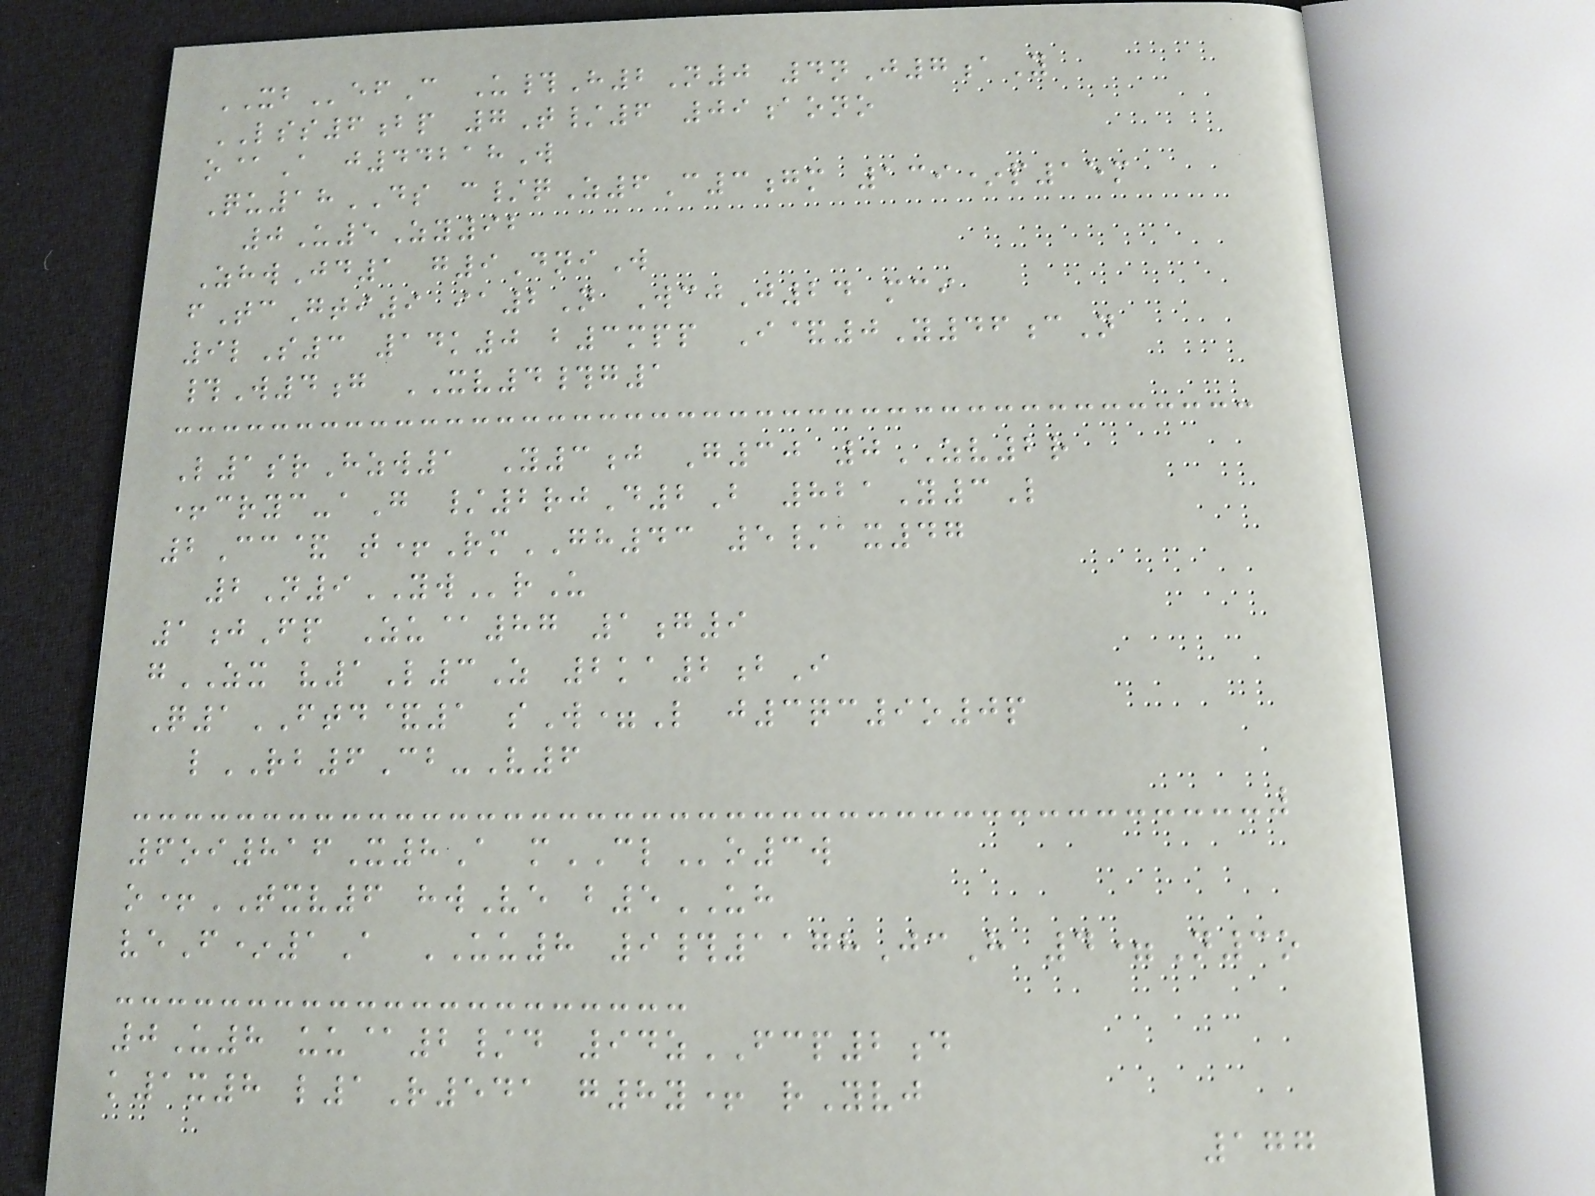XBefC U#H2N0 4nJ7aY
LSS6bp 7T/6 09aono
o@A j44218W
Qu18DS c/qZ6C3gm 139*p15m
0U5Zy92
ZhwJd1 g9DniW
fTcGti9 ia2N WcjJ24 mci
9lS3 14k0 b3mpp I&0Y46cN
#W4g XV4#g1
L1srHzw1 Y3j G30 0ZV2r
+cryc-aG /2rjD2B 821Y3L
2Cc& t+RmGH43 5/ax47
2N9YWrU
1jFp Zu@87 1g9
gZX v1L3Z 2ka2bI
Q1FTD&1 sW=L j3qc9o0p
lRB6Cb-V6
6oi816X8A mCLo3w
o+TXV6 hwVe b5UH
veF*1A UU8 9#1178JcH 4=N3o
0U8 uu@2/d 94zFCP2d
k1x8 l1R541 g8y+ rYvj
177
